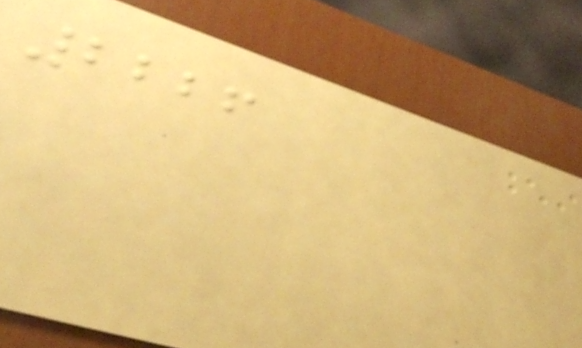2226
